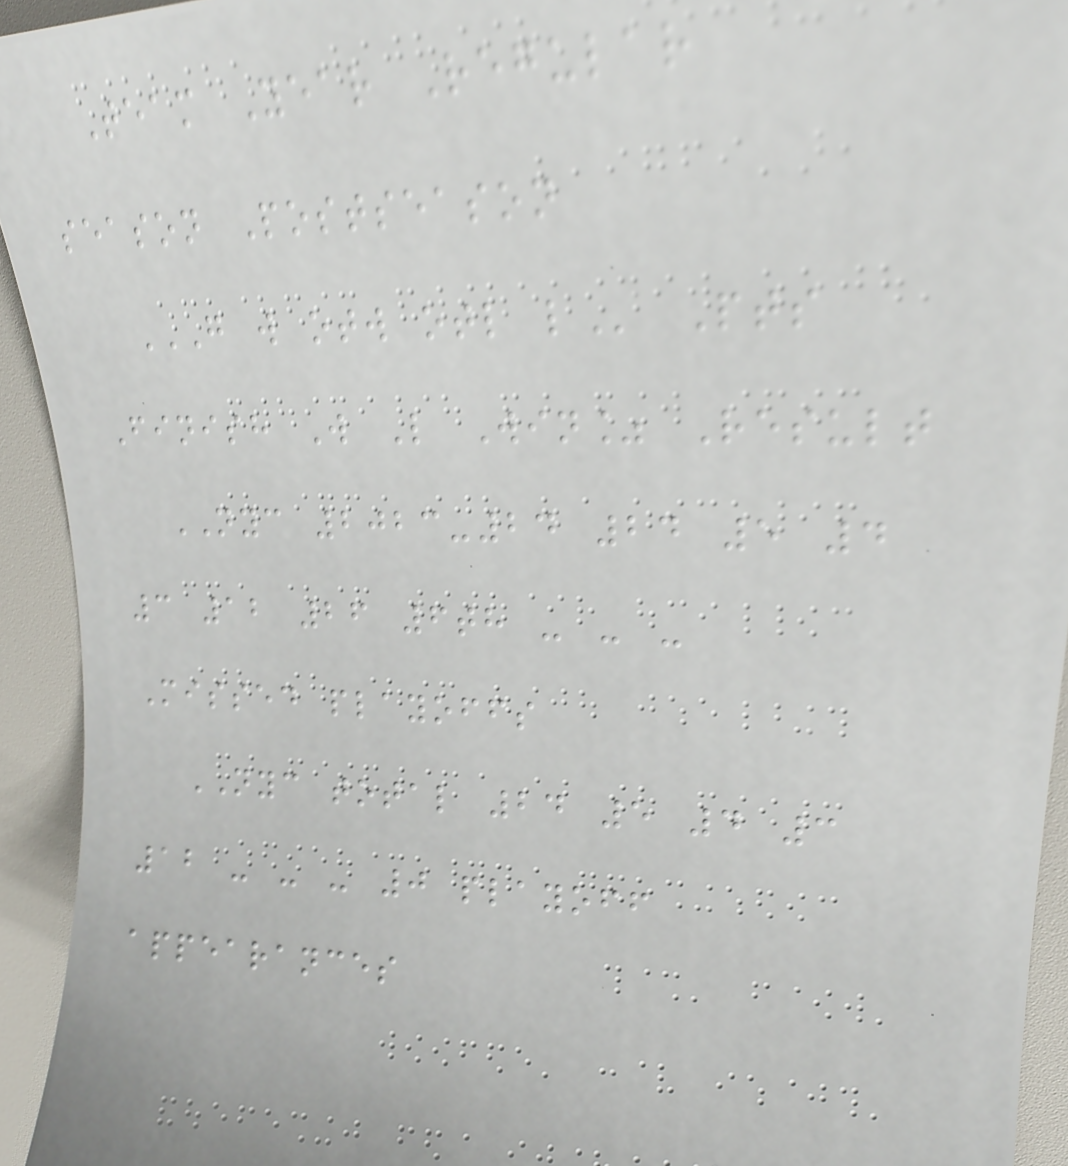Team Year Regular
season Postseason
G W OTW OTL L Pts
Finish W L Win% Result
NYC 2023-24 24 5 4
3 12 26 6th - - -
Missed playoffs
NYC total 24 5 4 3
12 - - - 0 playoff
appearances
